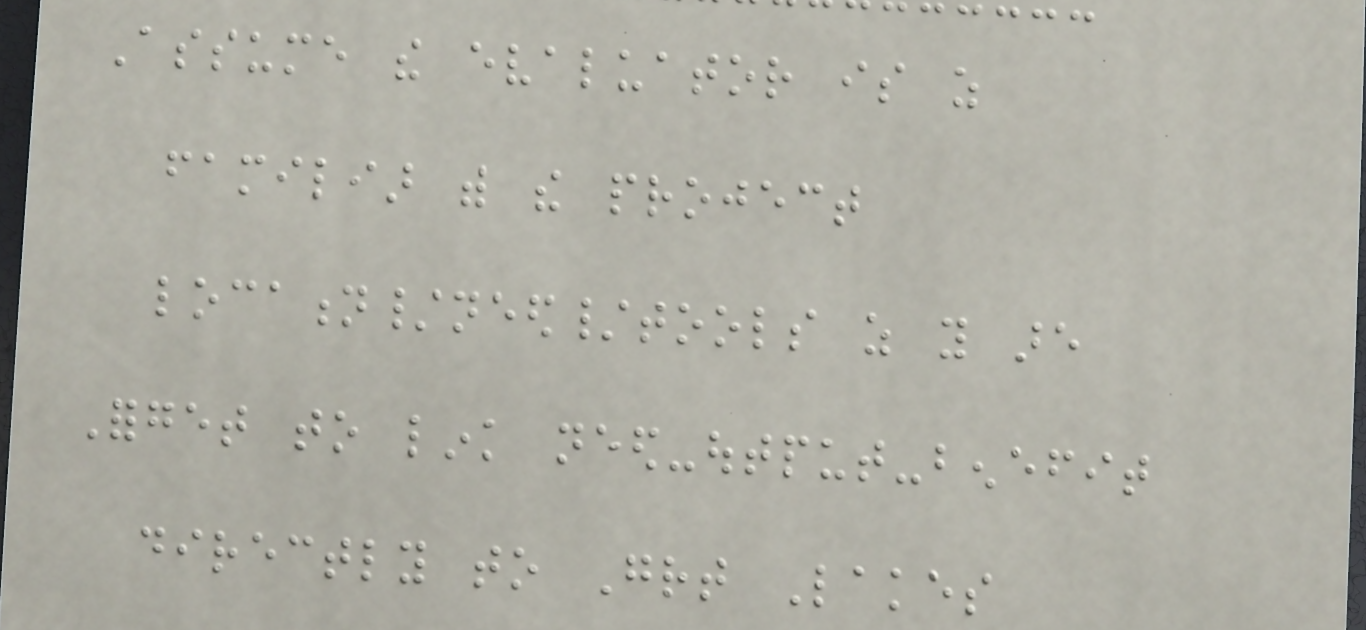Assume the evaluator is as
familiar with the project
location/need/tools as you are
Forget to link need-output-benefit
directly to Great Lakes
